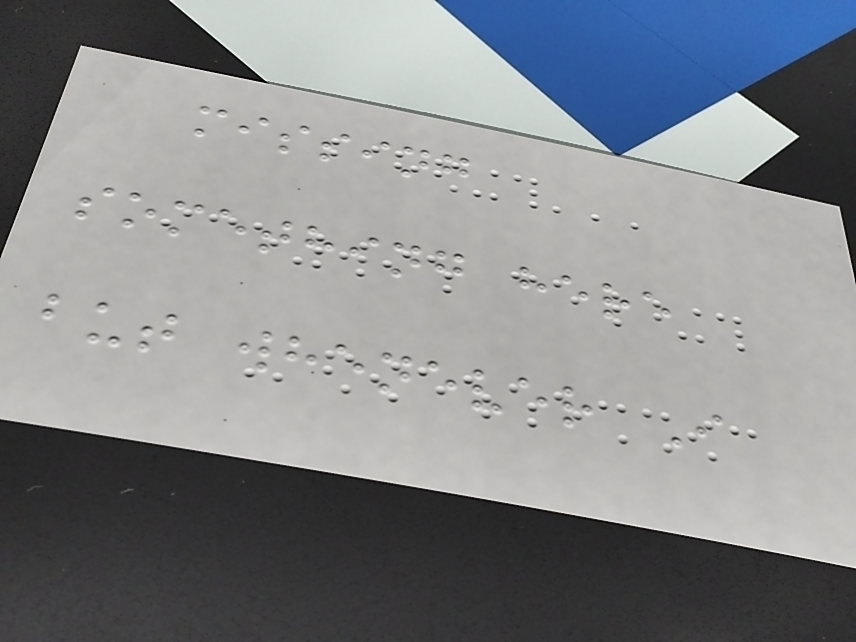missing
something here
but whenever I
